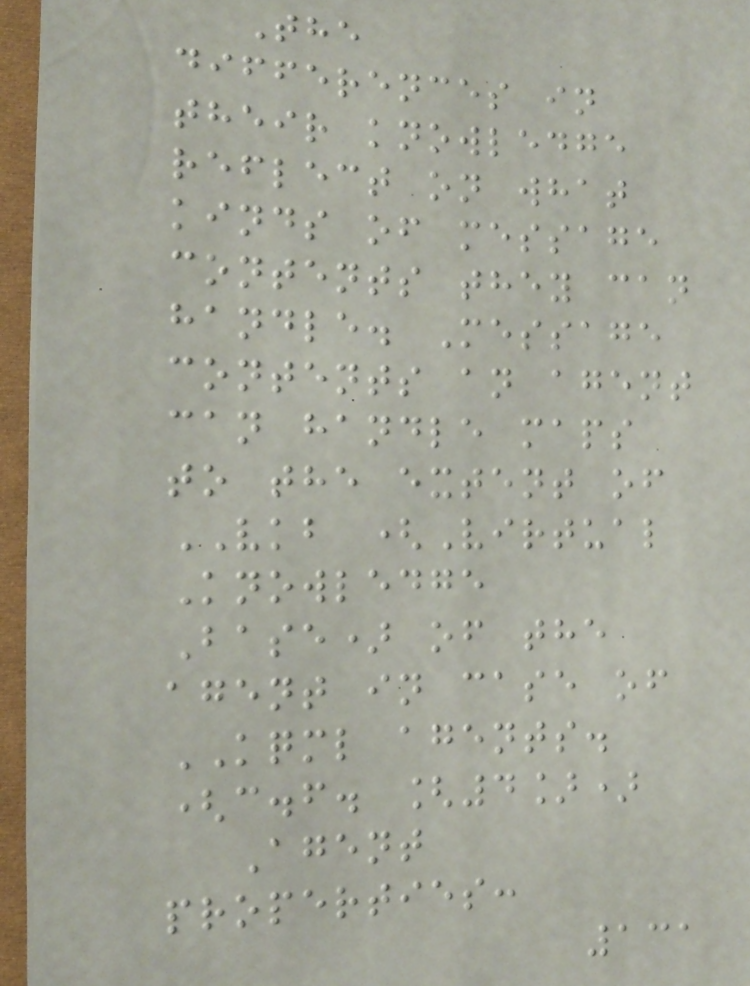The
differences in
their knowledge
reflect on what
kinds of message
contents they can
handle. Message
contents an agent
can handle maps
to the extent of
VKB (Virtual
Knowledge
Base) of the
agent in case of
KQML agents.
(c.f. [4])
Agent
properties:
131
